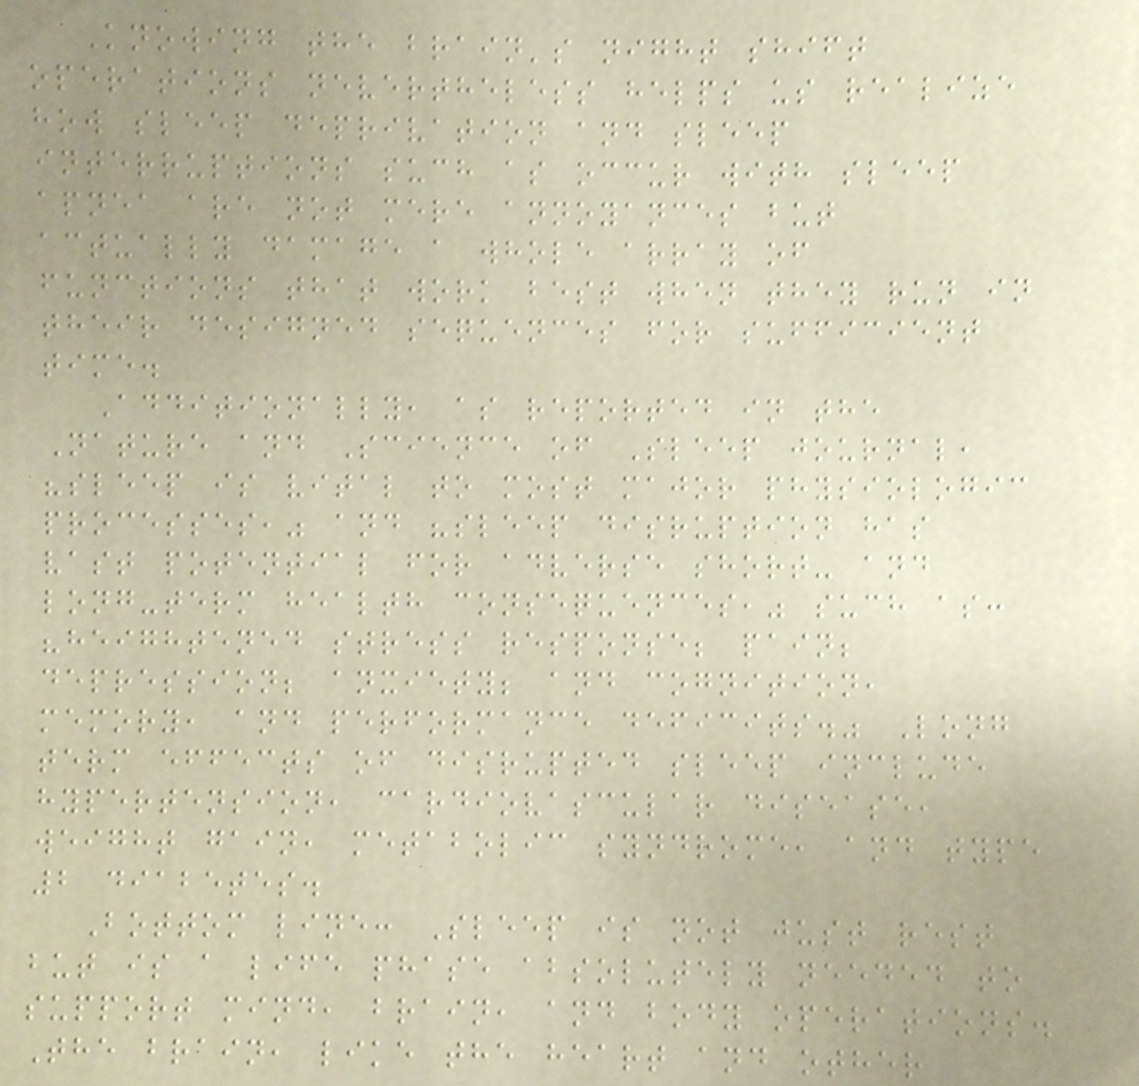Knowing the brain's night shift
operations nevertheless helps us realize
how sleep deprivation and sleep
interruptions such as occur with sleep
apnea are not mere annoyances but
actually damage a whole array of
functions that work best when they run in
their designed sequences for sufficient
time.
Additionally, as reported in the
Nature and Science of Sleep journal,
"sleep is vital to most major physiologic
processes," and "sleep disruption has
vast potential for adverse short- and
long-term health consequences," such as:
"heightened stress response; pain;
depression; anxiety; and cognition,
memory, and performance deficits." Long
term effects of disrupted sleep include
hypertension, cardiovascular disease,
weight gain, metabolic syndrome, and type
2 diabetes.
Bottom line: Sleep is not just rest
but is a life phase absolutely needed to
support mind, brain, and body operations.
The brain, like the heart and other
